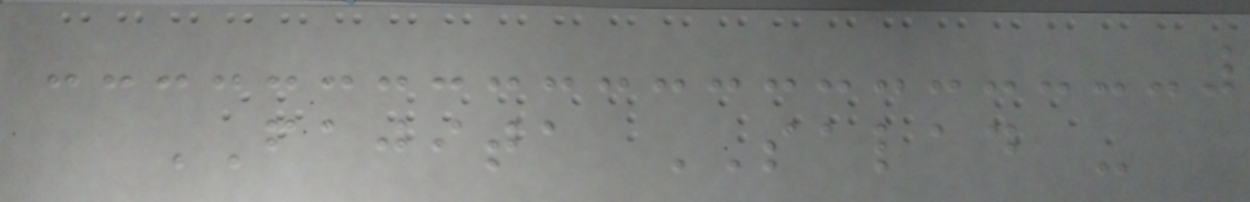FAJITA SALAD -
